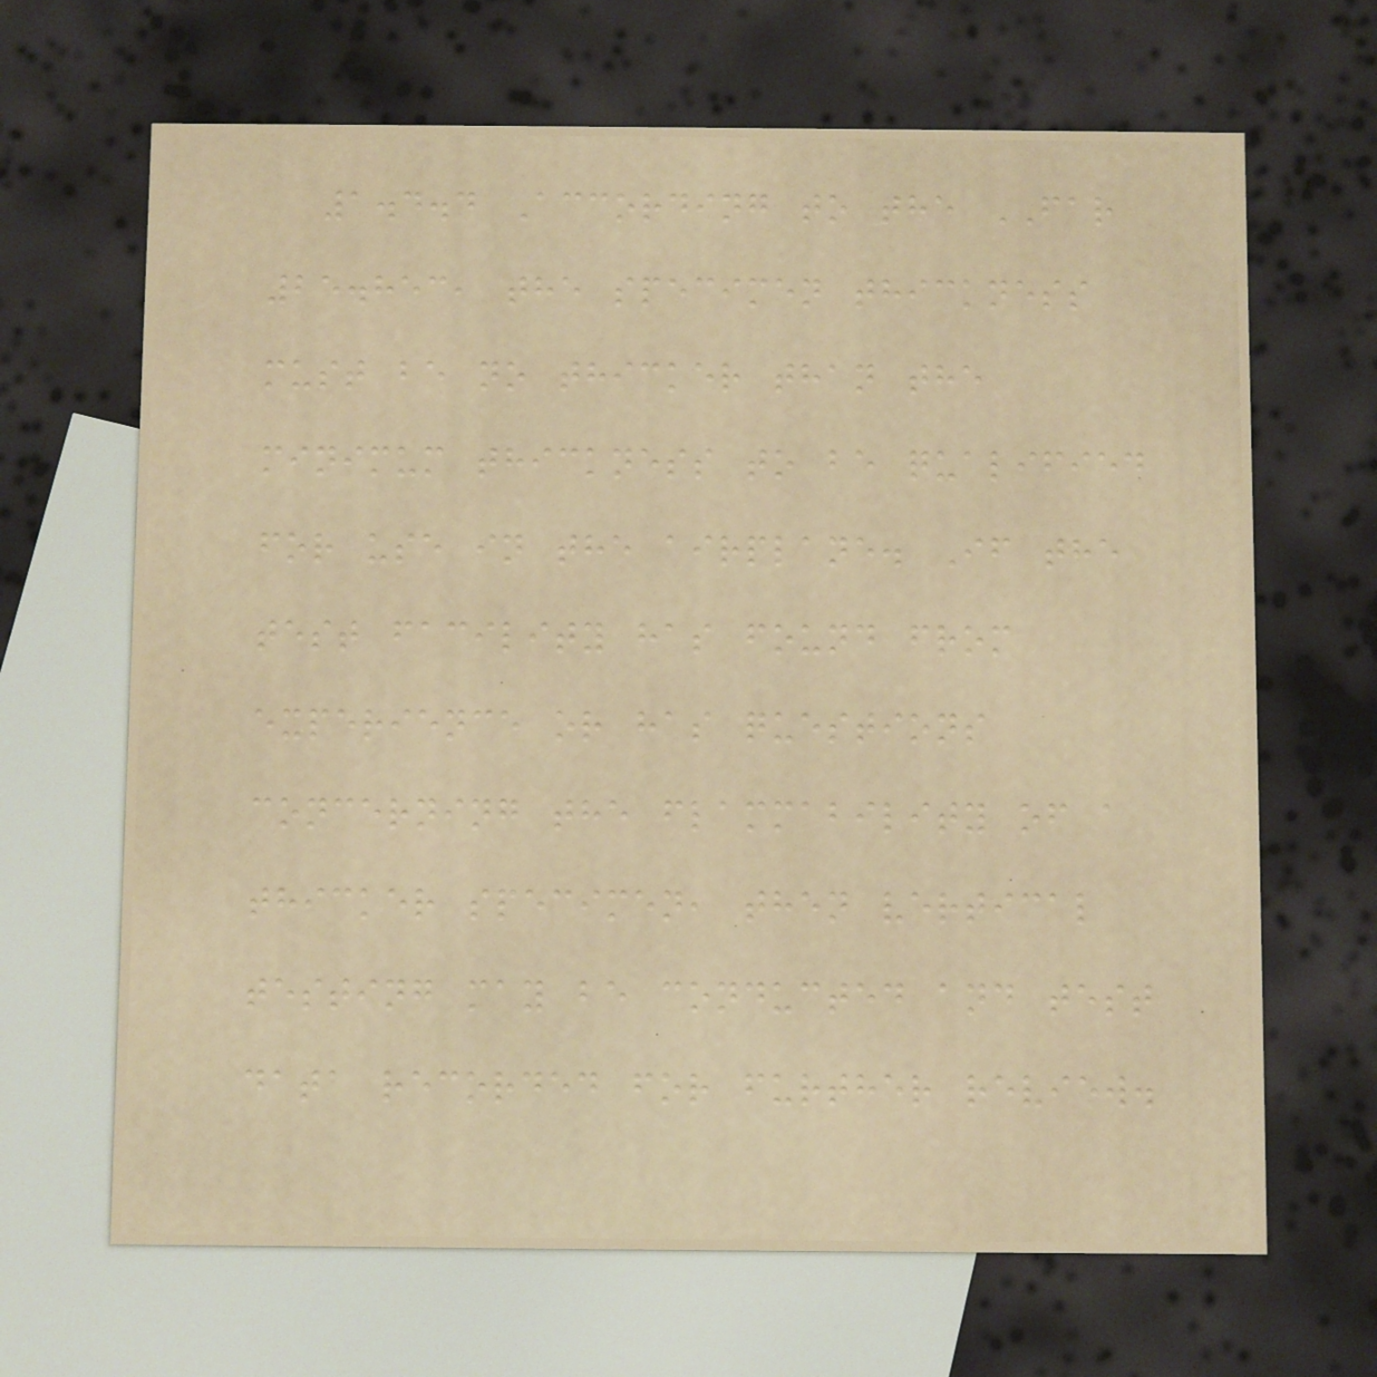1.4.4 According to the FAR
25.853, the specimen thickness
must be no thicker than the
minimum thickness to be qualified
for use in the airplane. If the
test facility has found from
experience or has questions
concerning the flammability of a
thicker specimen, then vertical
testing may be conducted and test
data recorded for further review.
